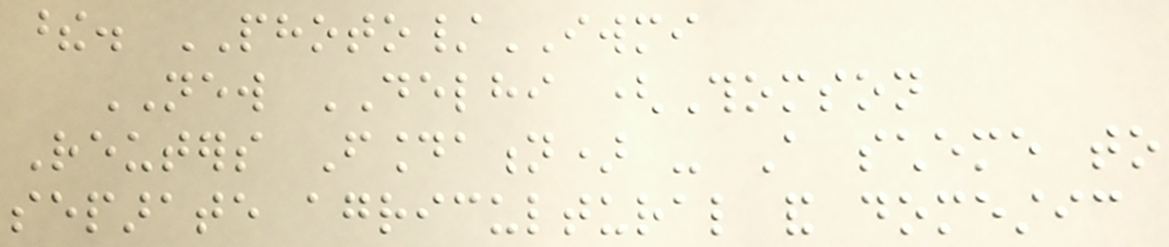these. PHOTO/IWMI
NEW DELHI (Thomson
Reuters Foundation) - A scheme to
separate agricultural and domestic
